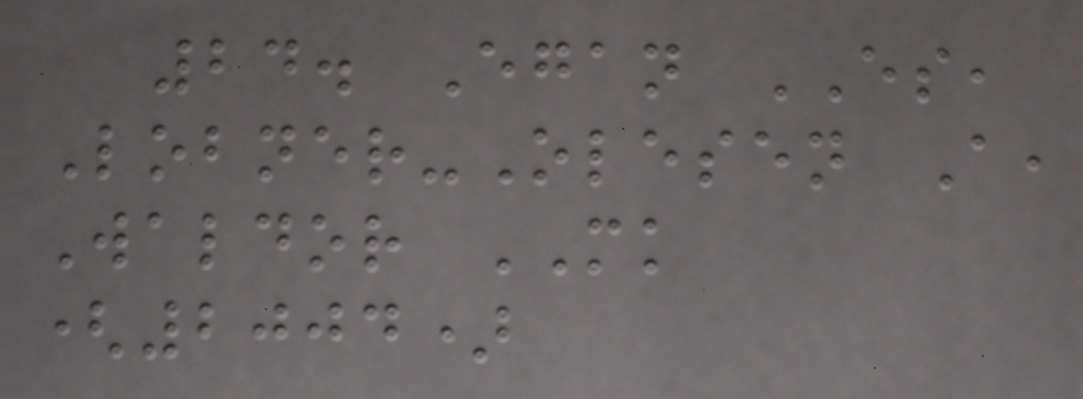24. Egan ES,
Lobner-Olesen A,
Waldor MK
(2004)
